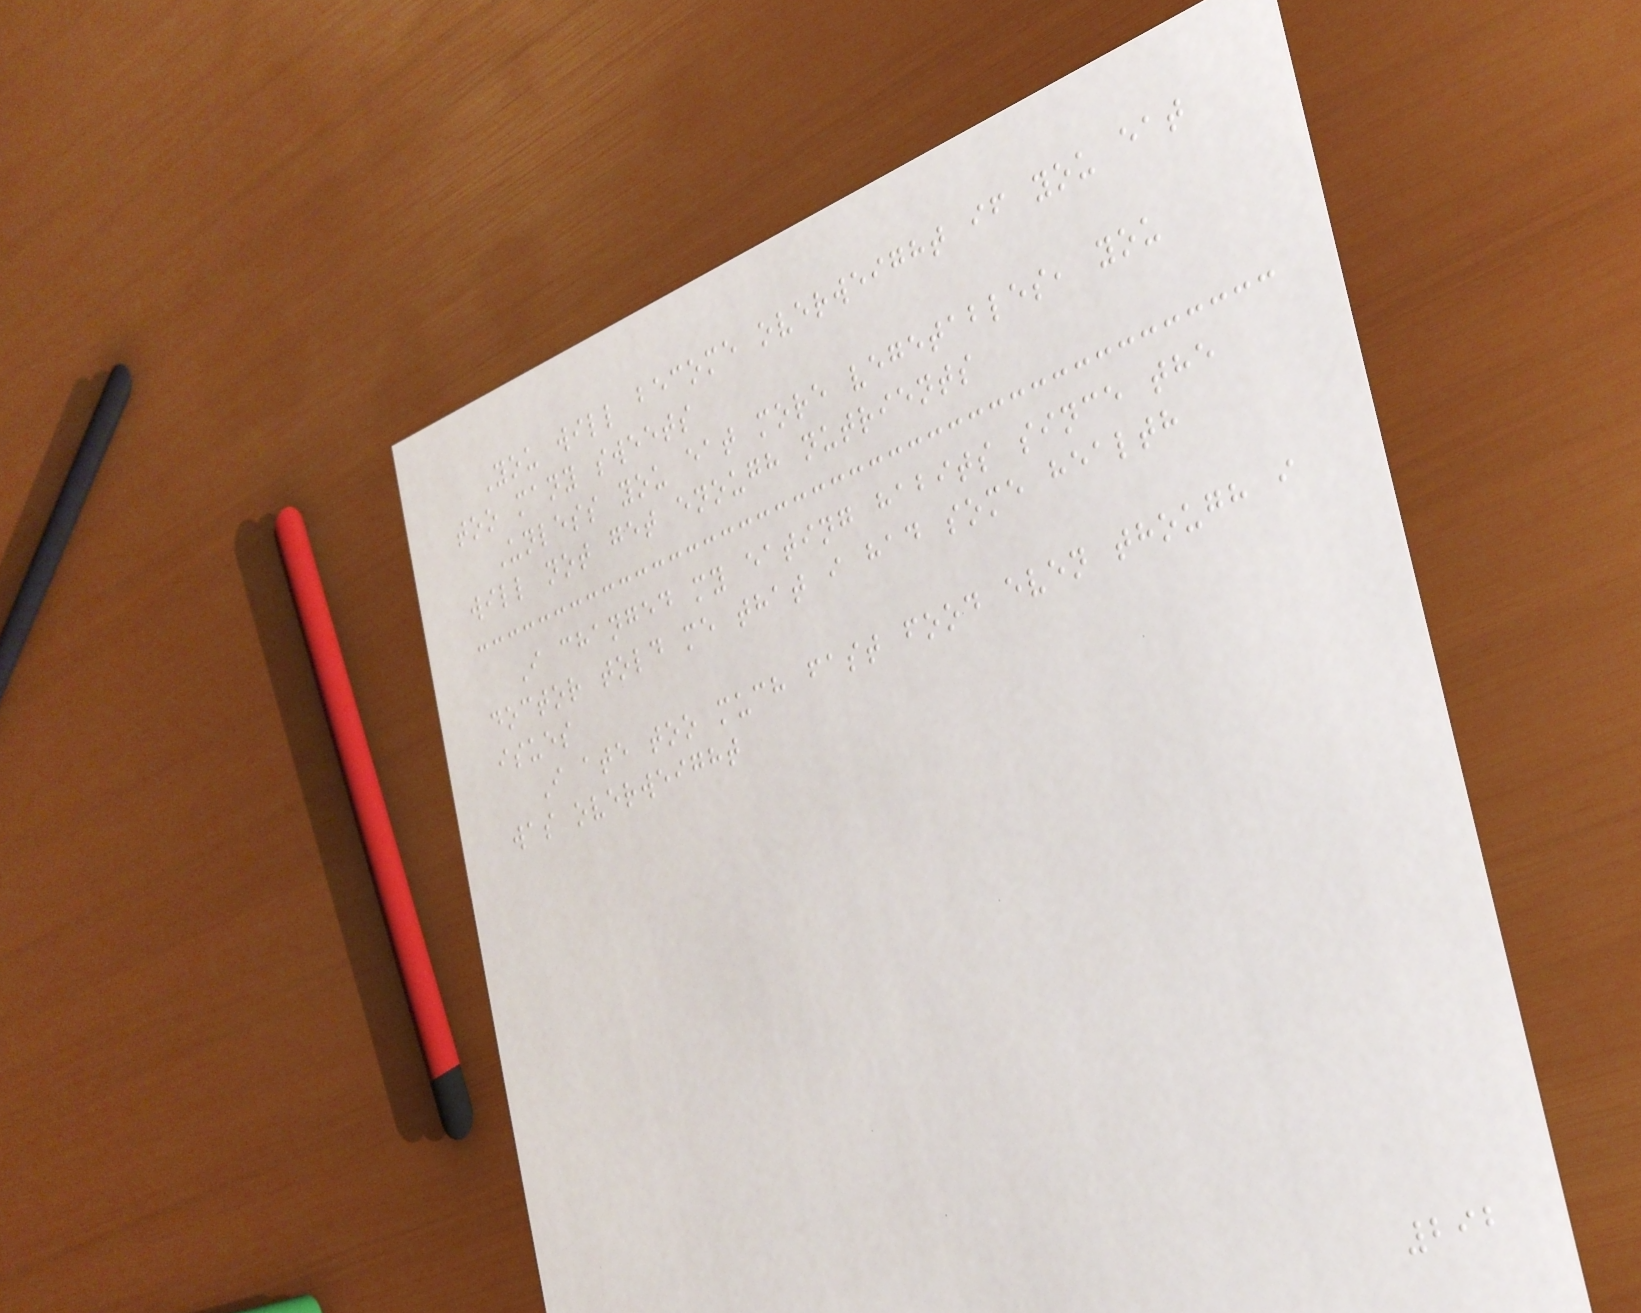You will become overweight if you eat
too many sweets
Unless you eat more vegetables, you
will not get enough nutrients
I changed my eating habits since the
doctor told me that i had some health
isues
I ate too much fast food even though i
was overweight
292
